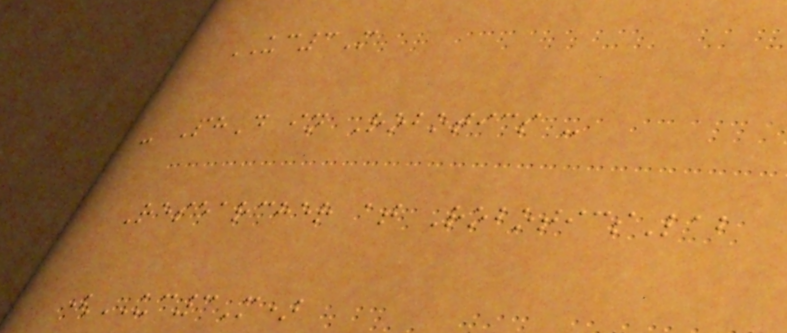UC3M
- PhD in Robotics -
Researcher at RoboticsLab
(UC3M)
